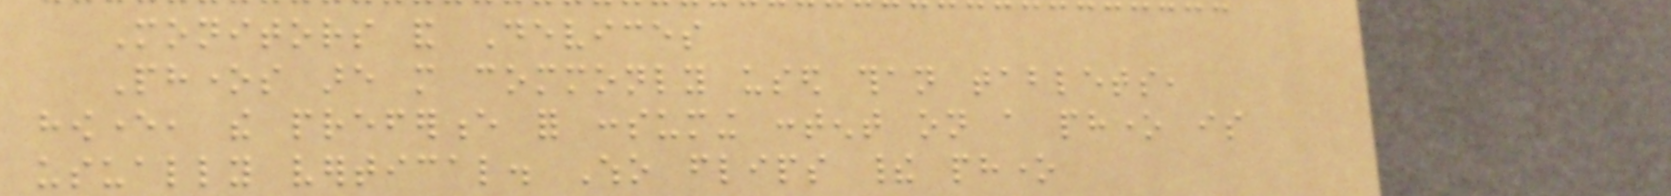Monitors and Devices
Phones are more commonly used than tablets,
however, the preference for consuming content on a phone is
usually vertical. Who flips their phone
